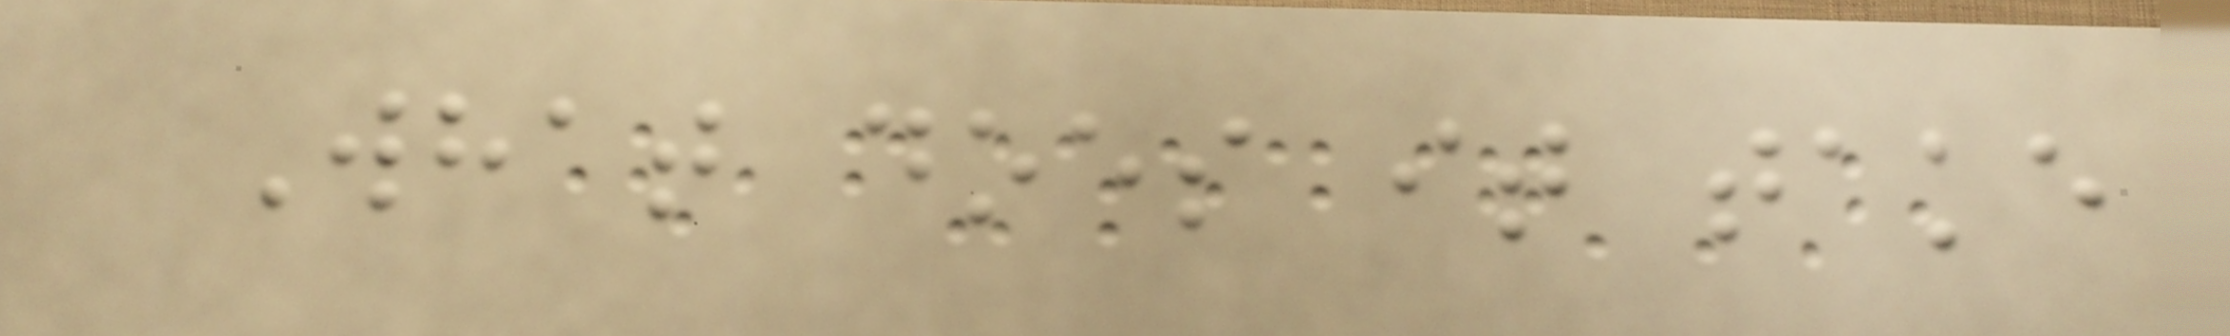What does it take
